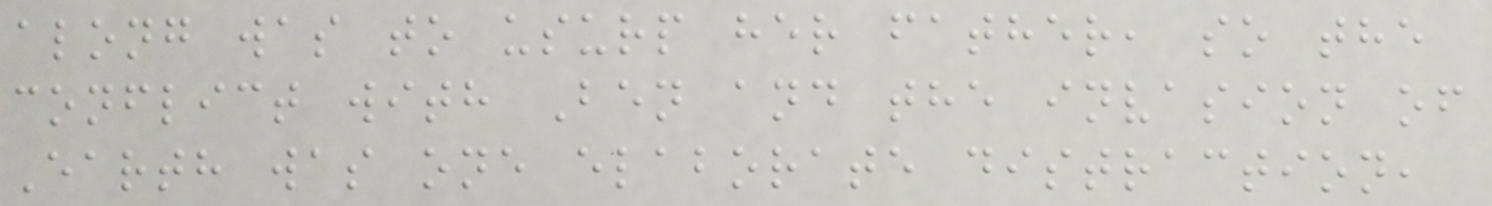along was to usurp her father, so the
conflict with Ben and the invasion of
Earth was one elaborate distraction,
